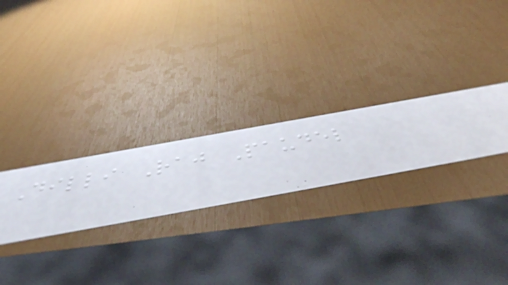Dilli Raj Paudel
